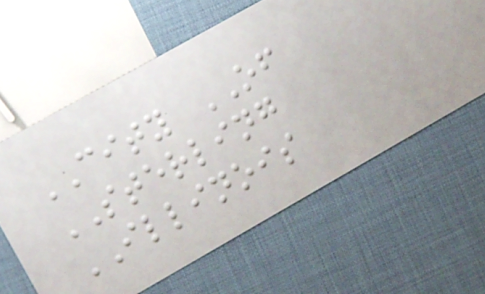CITY OF
STERLING
ILLINOIS
